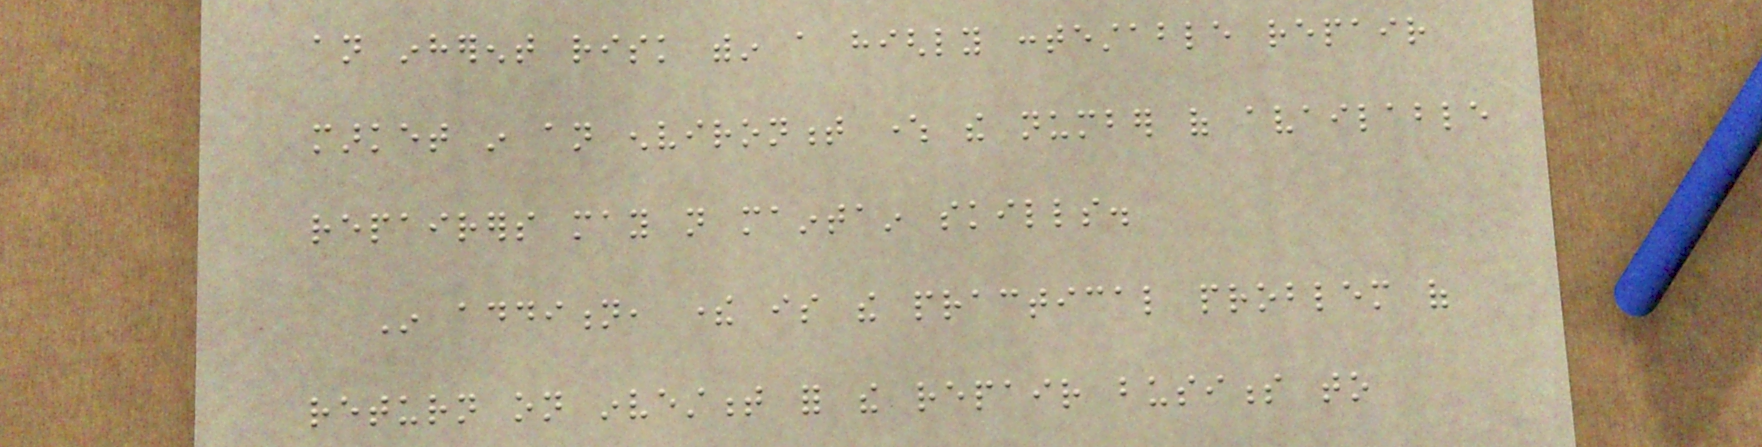an inherent risk within a highly contestable repair
market in an environment where the number of available
repairers may not maintain skills.
In addition, there is the practical problem of
return on investment for the repair business to
